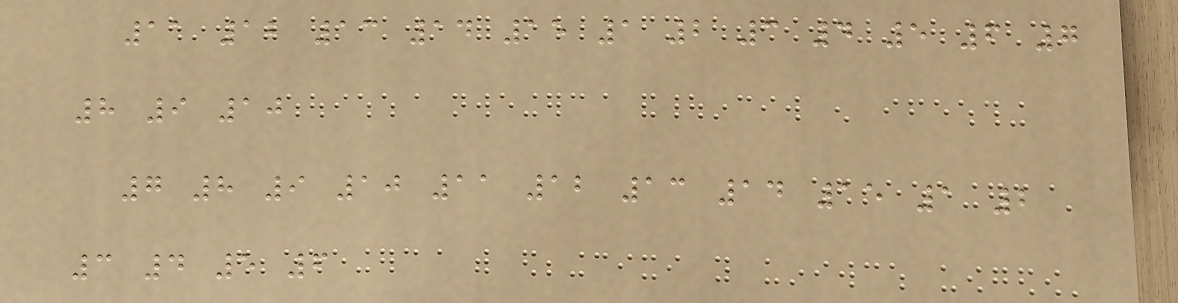11 12 13 14 15 1 2 3 4 5 6 7
8 9 10
7 8 9 10 11 12 13 14 15 1 2
3 4 5 6
